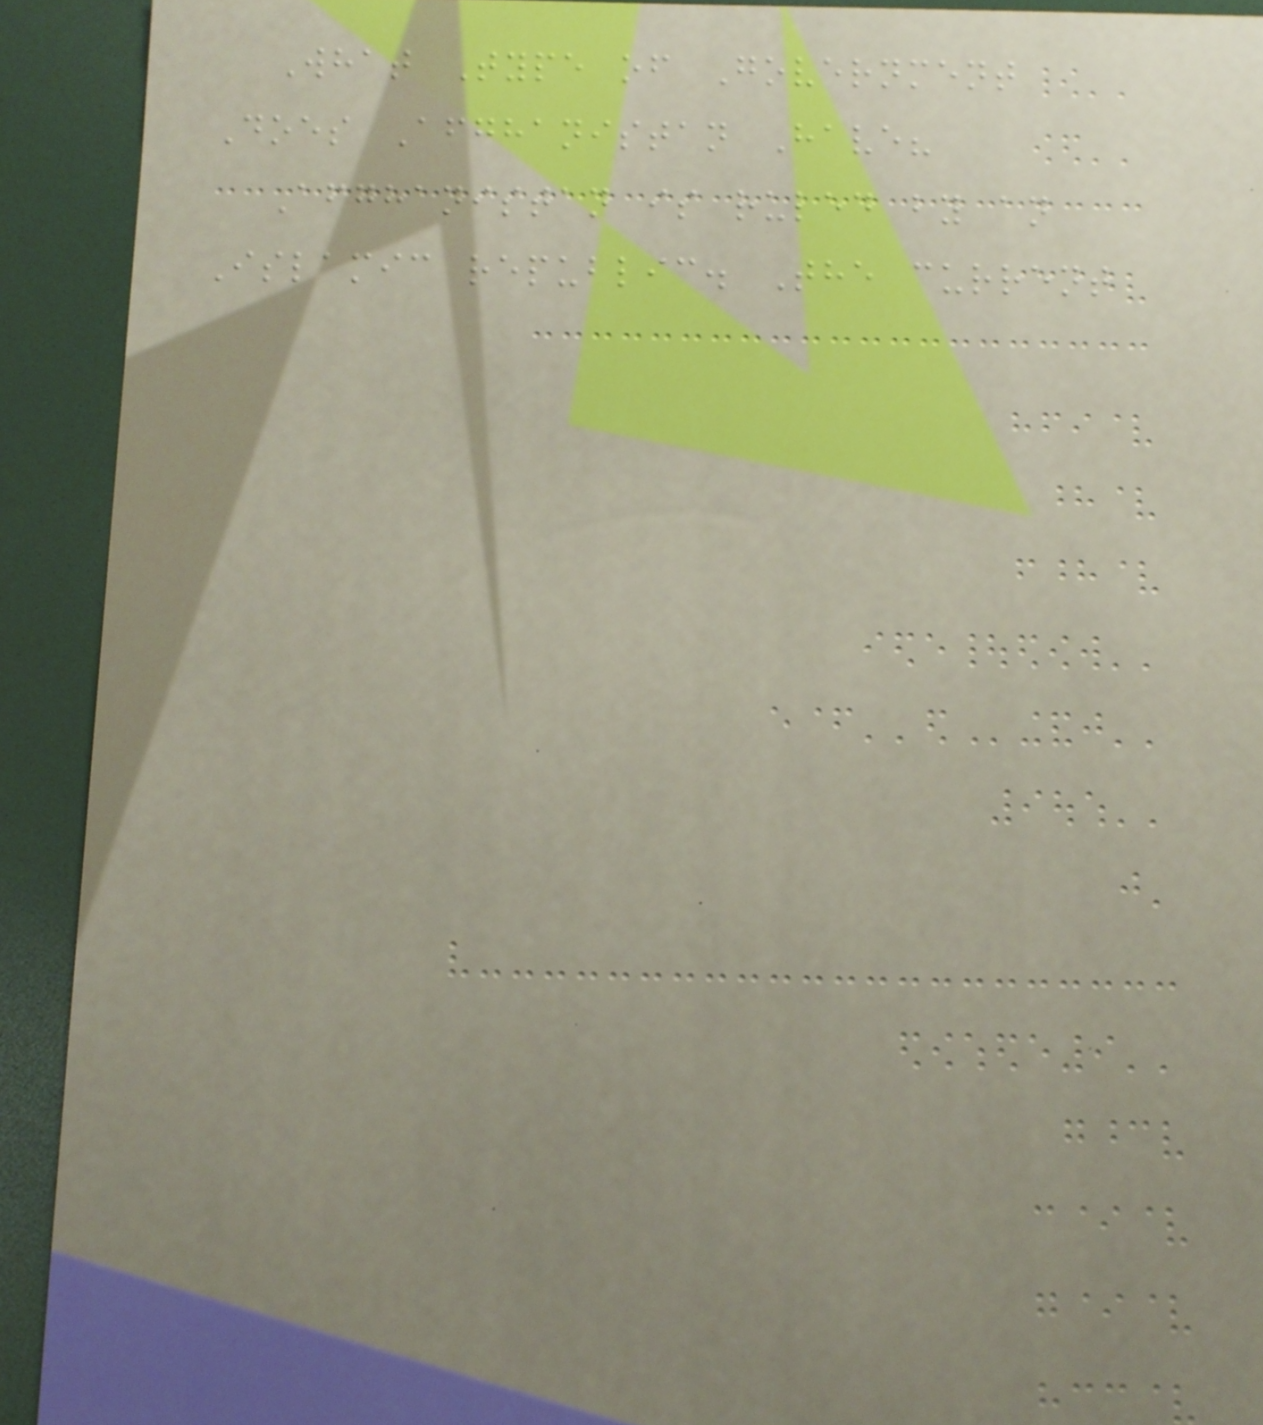What Type of Government
Does Afghanistan Have?
Afghanistan is ruled by an
Islamic republic. The current
